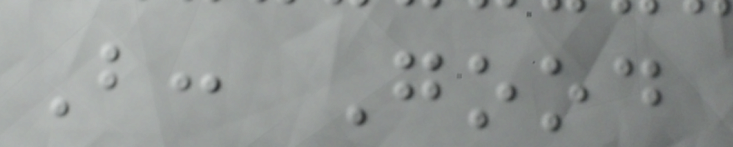B: Good
